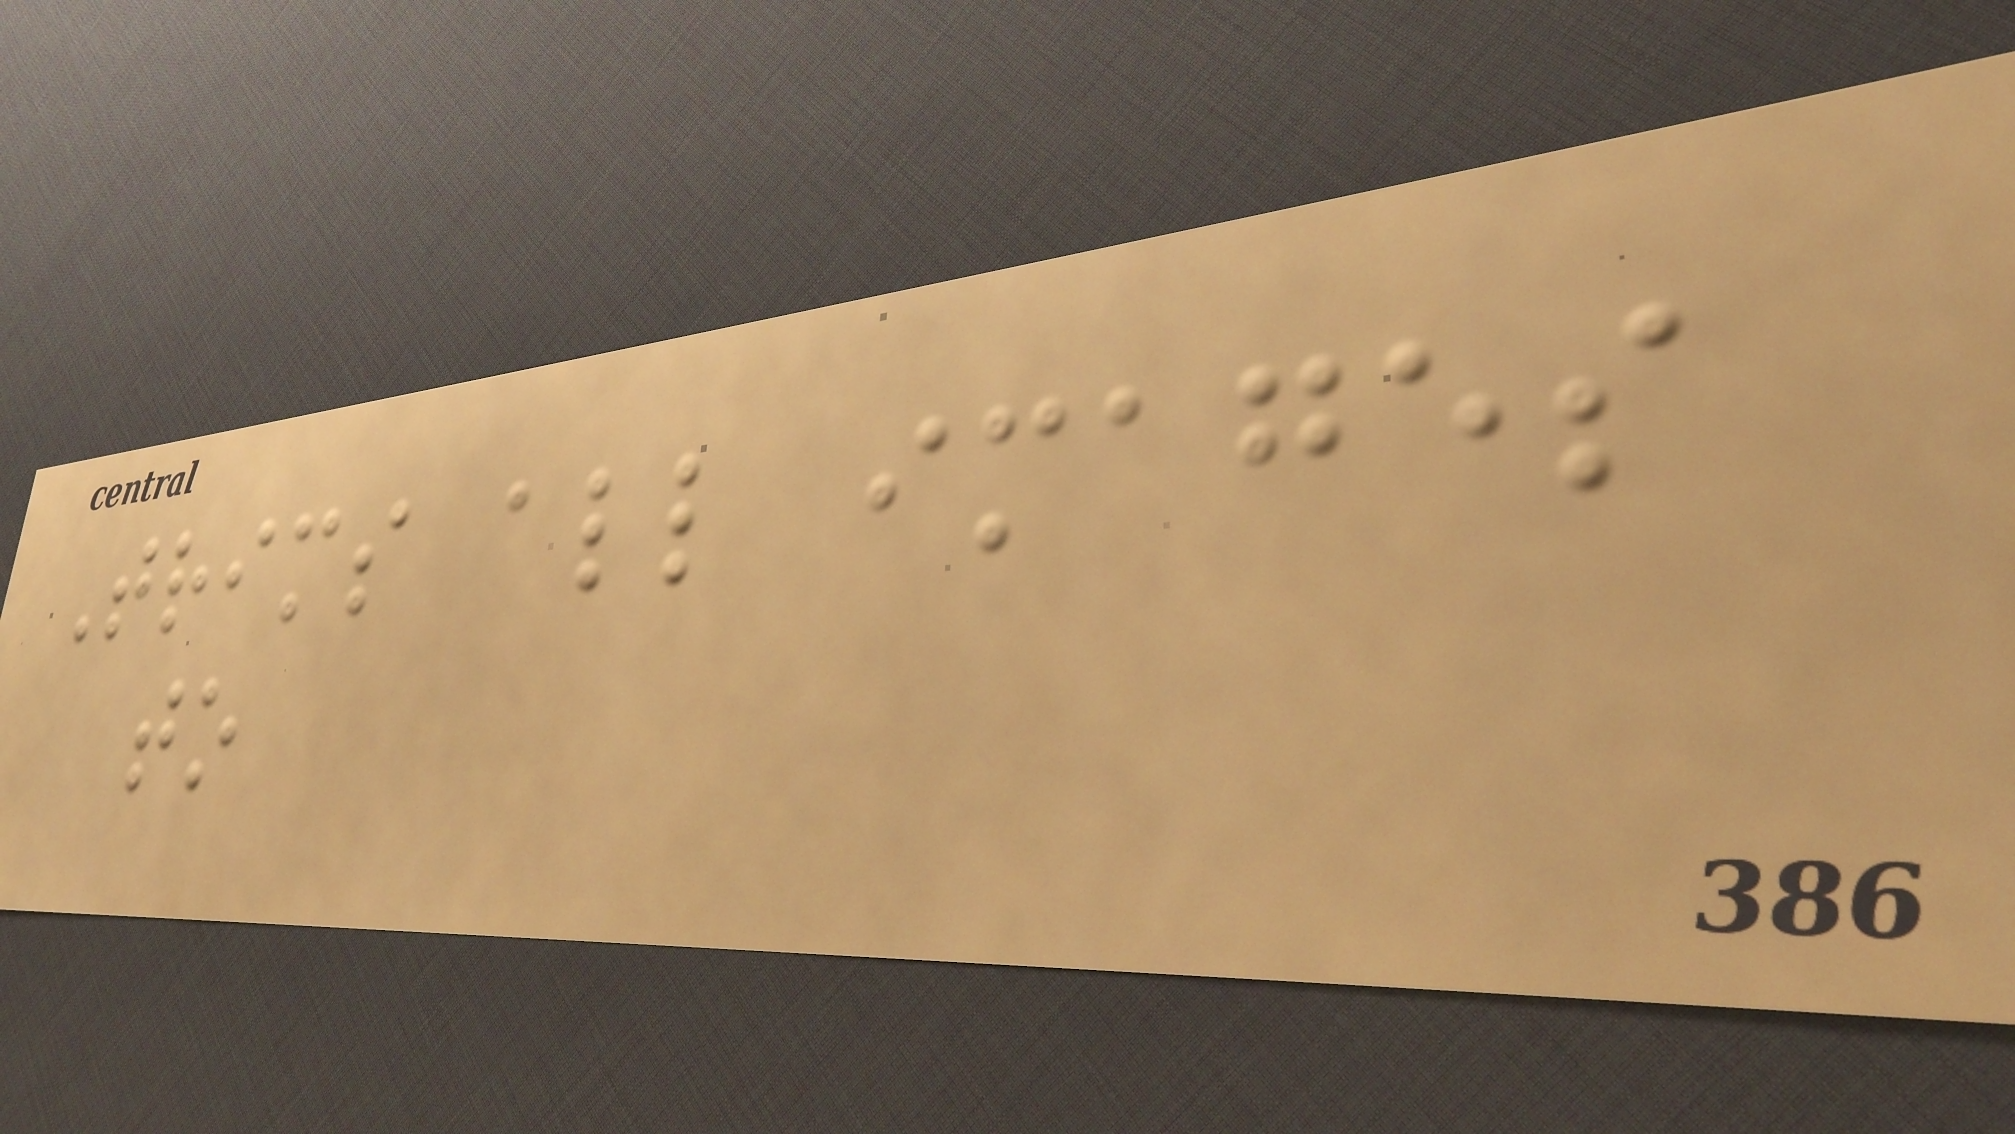Trims all images
to
